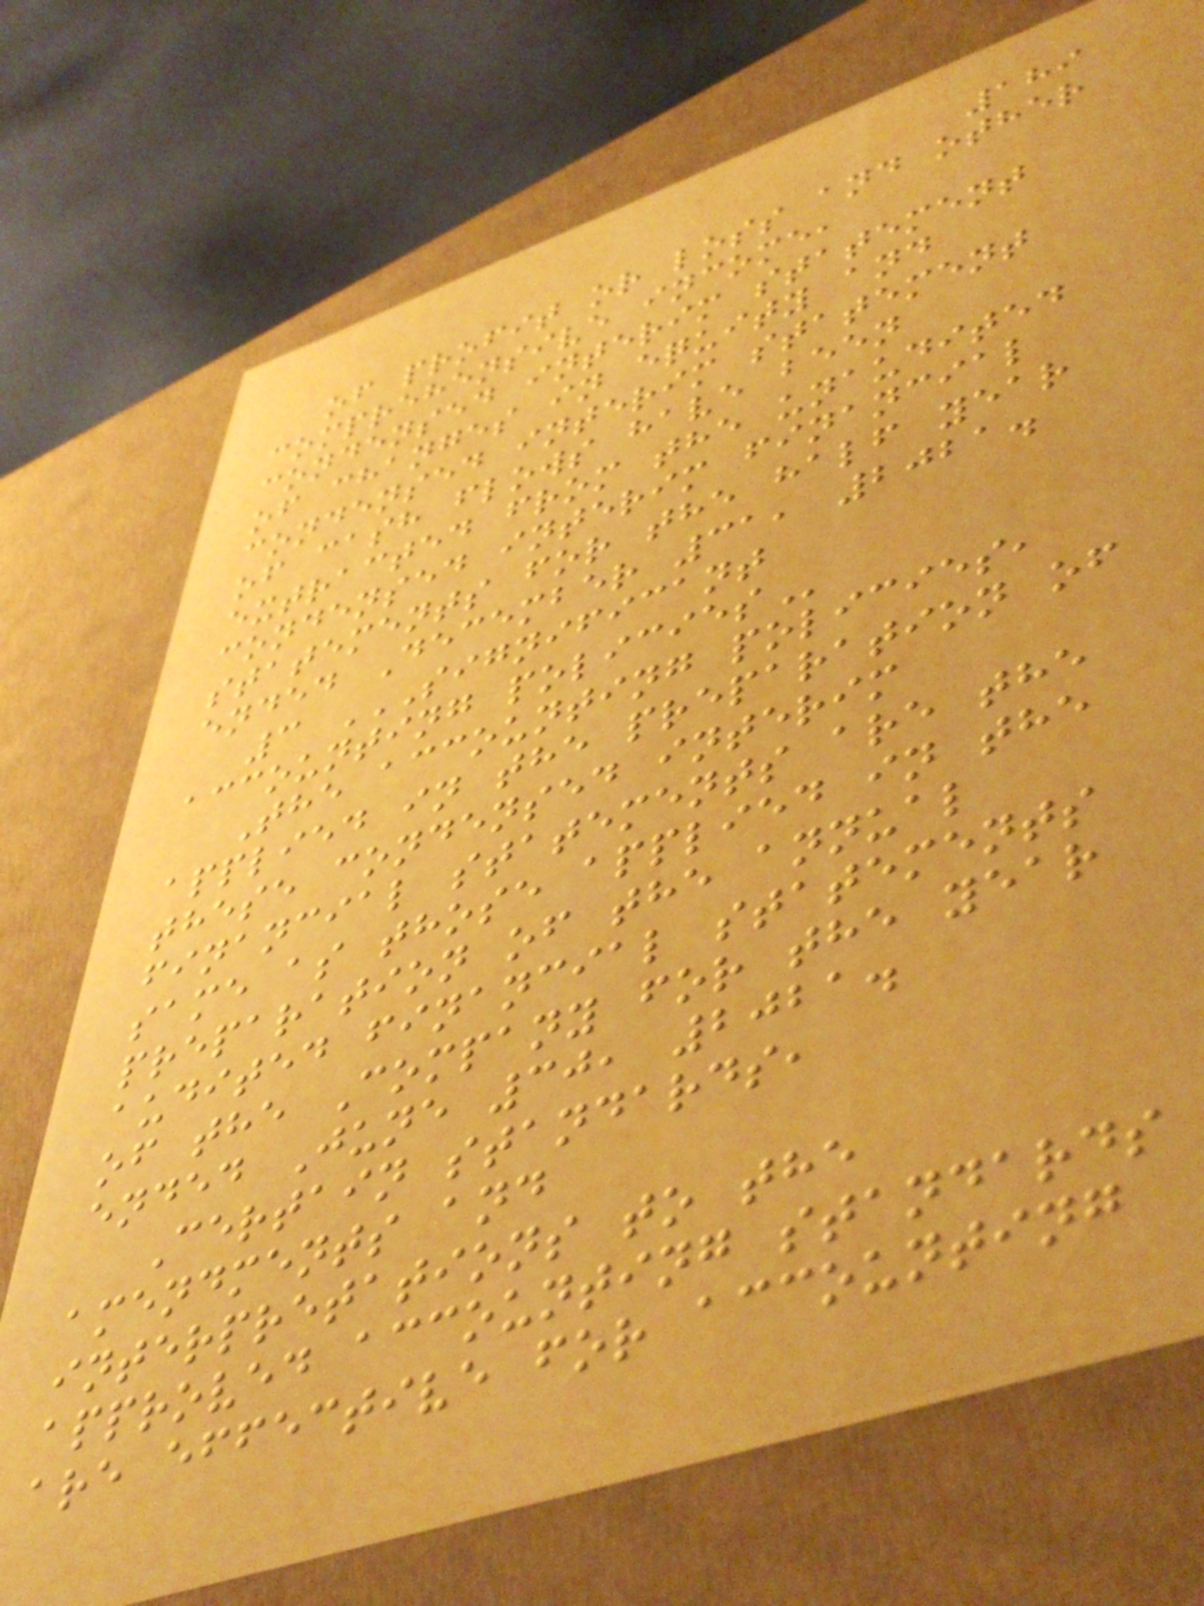189
of profit or loss and other
comprehensive income,
condensed interim statement
of changes in equity and
condensed interim statement
of cash flows have been
extracted from the unaudited
condensed interim financial
statements for the half year
ended December 31, 2021.
3 SIGNIFICANT
ACCOUNTING POLICIES
The accounting policies,
applied in the preparation of
these condensed interim
financial statements are the
same as those applied in the
preparation of the annual
audited financial statements
of the Company for the year
ended June 30, 2021.
Certain standards,
amendments and
interpretations to the
approved accounting standards
are effective for accounting
